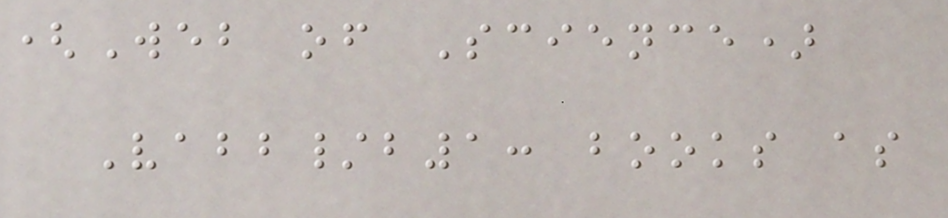(Web of Science)
Vabb/b1: books as
